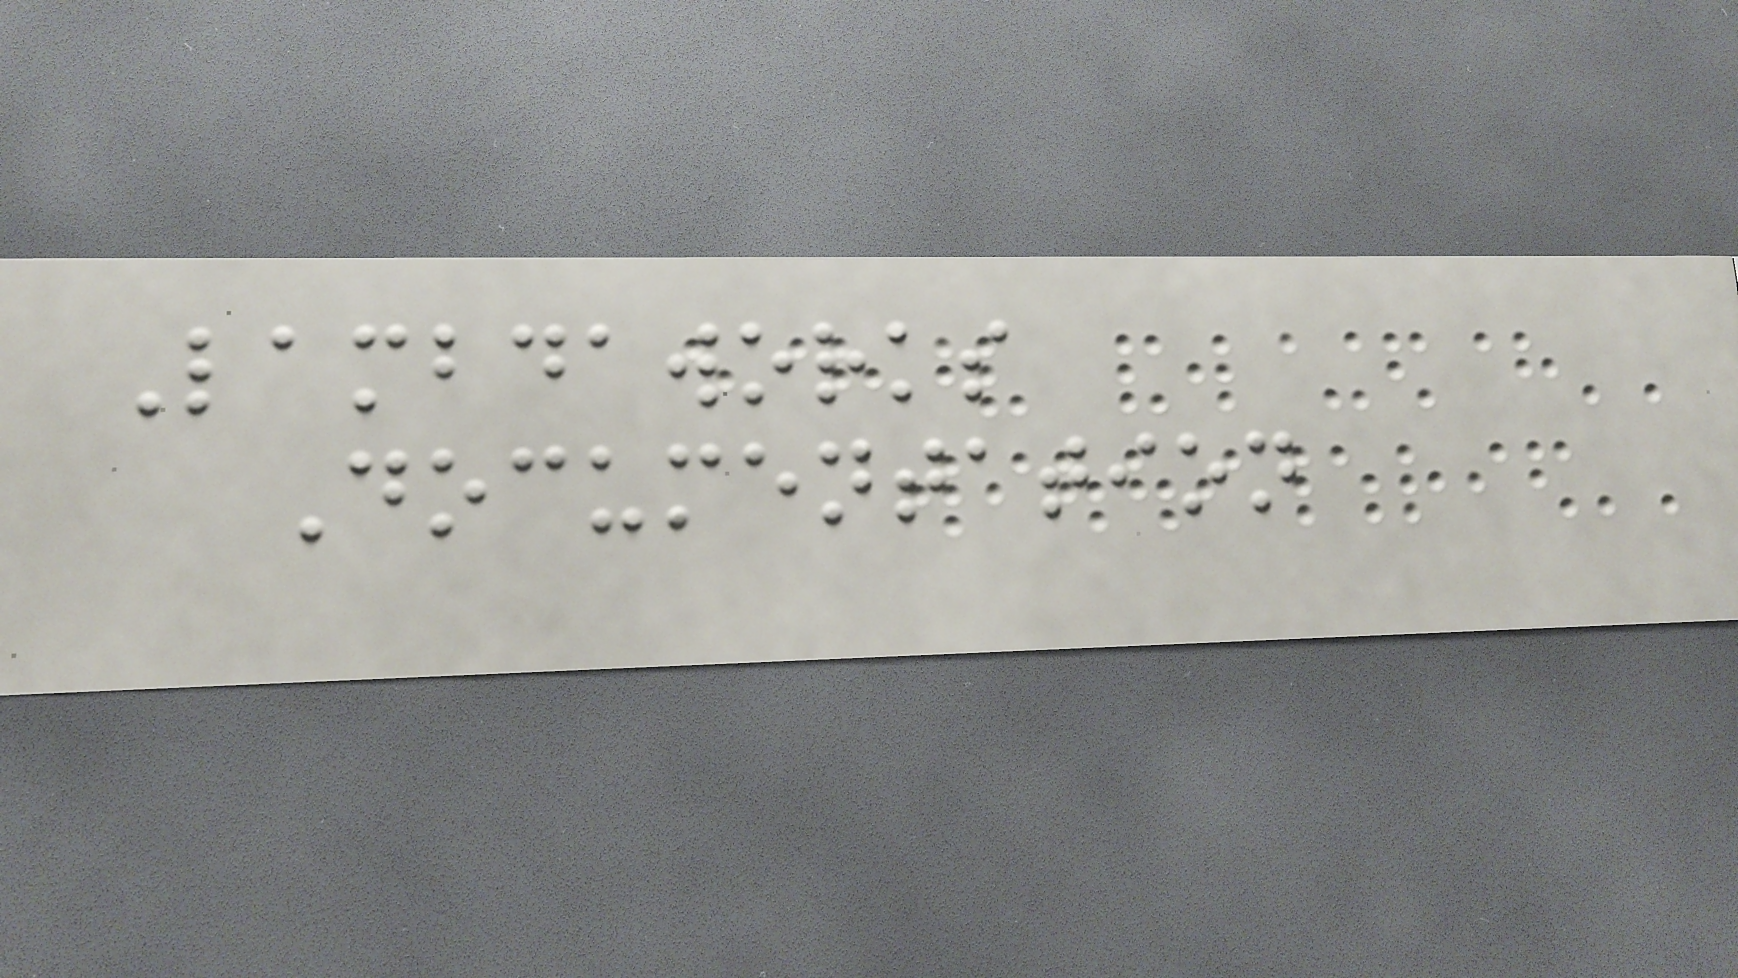Lambdaworks
Documentation
